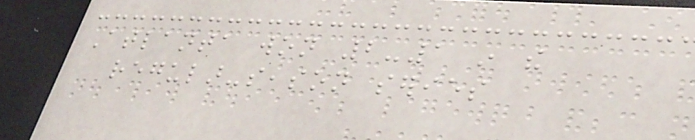Atlanta won 2-1 in the
regular-season series
